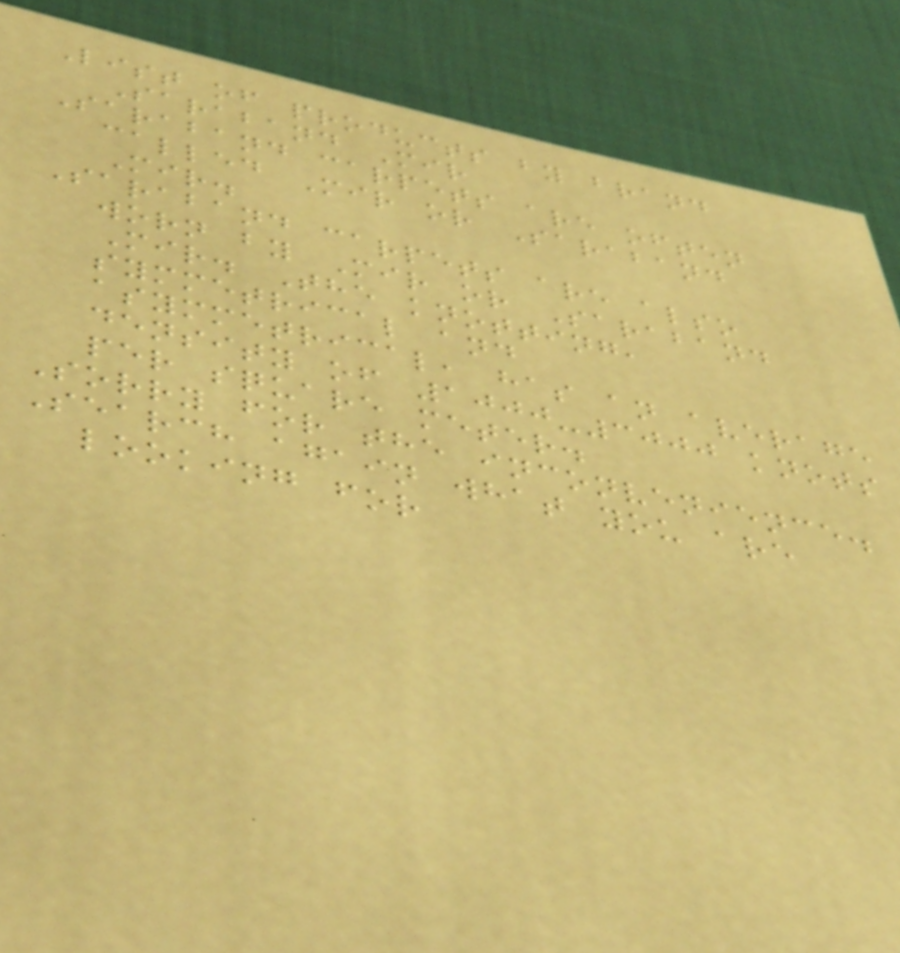List of products by brand
Saraband Mir
Saraband carpets are often
called Mir or Saraband
Mir.
Saraband carpets are also
worn by Mir or Saraband
Mir. The knotting,
symmetrical and
asymmetrical, has an average
density of 1000-3000 knots
per square meter.
Sorry for the inconvenience.
Search again what you are
looking for
